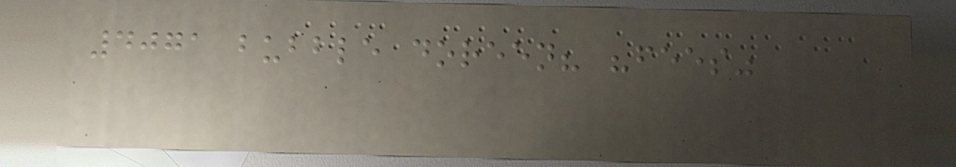4071 bubble doreen? "fees"
